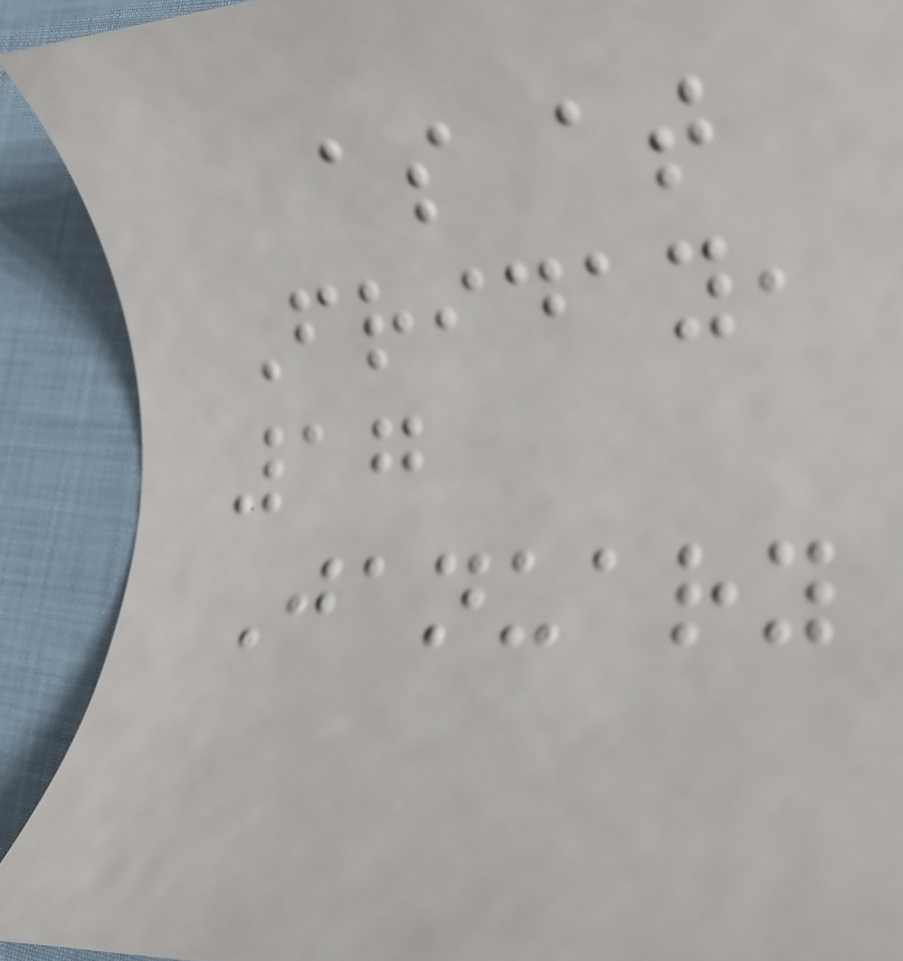as at
Friday,
17
January
